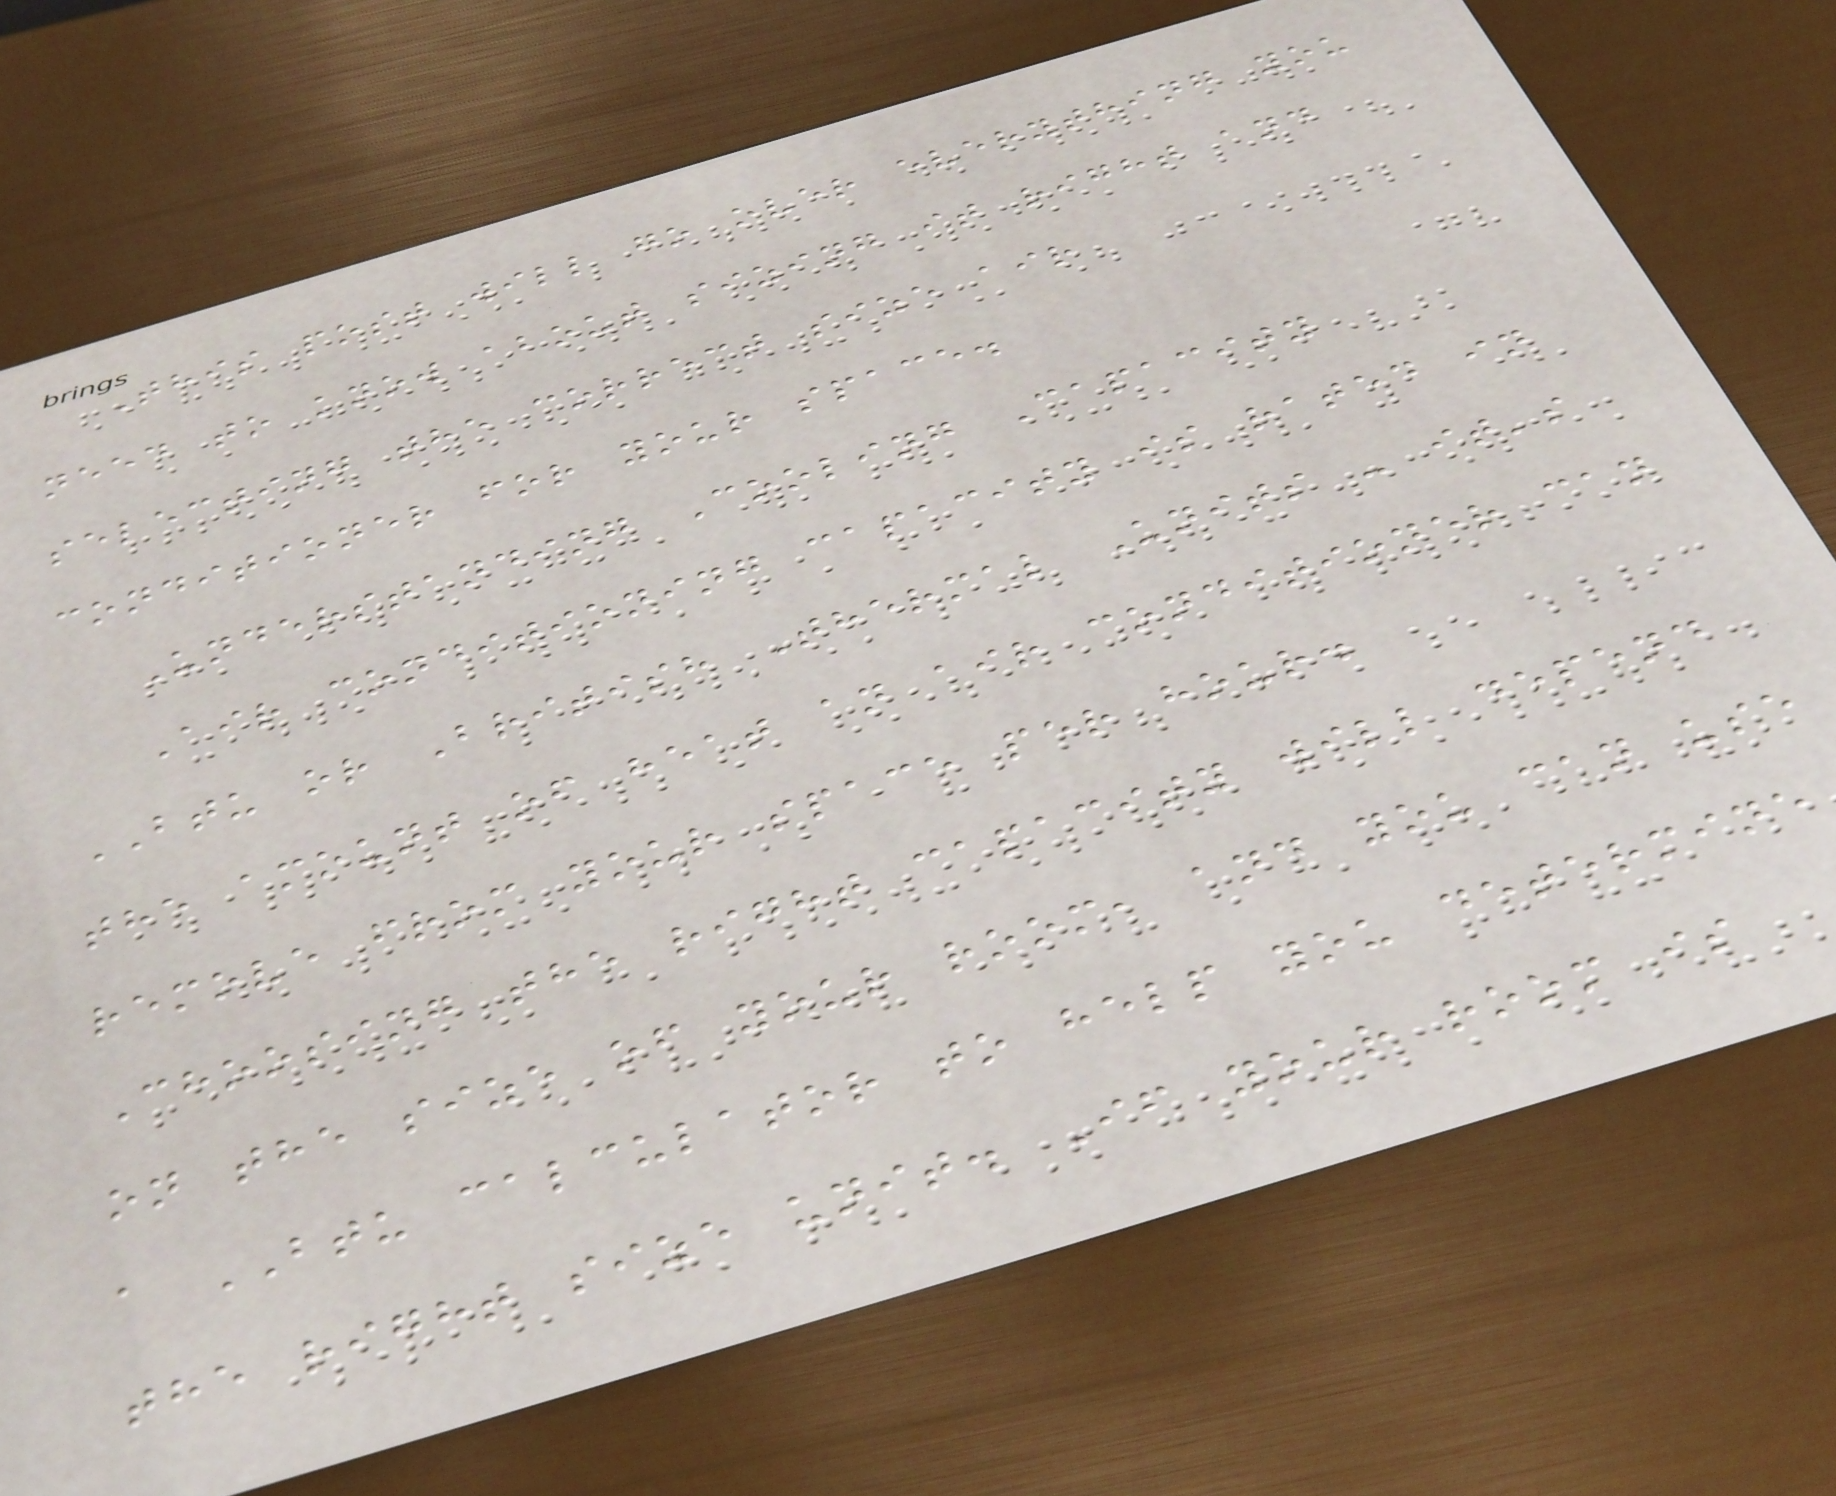This post will go over everything you
need to know about sizing it right and
selecting the correct size air
conditioner for your space.
Understanding Cooling Capacity
Air conditioning capacity is rated in
BTU or British Thermal Units - it's
the amount of heat an air conditioner can
remove from your space per hour.
Choosing the right capacity will depend
on the size of your room, and you can use
a BTU calculator to help you determine
the right size unit. If your room is
